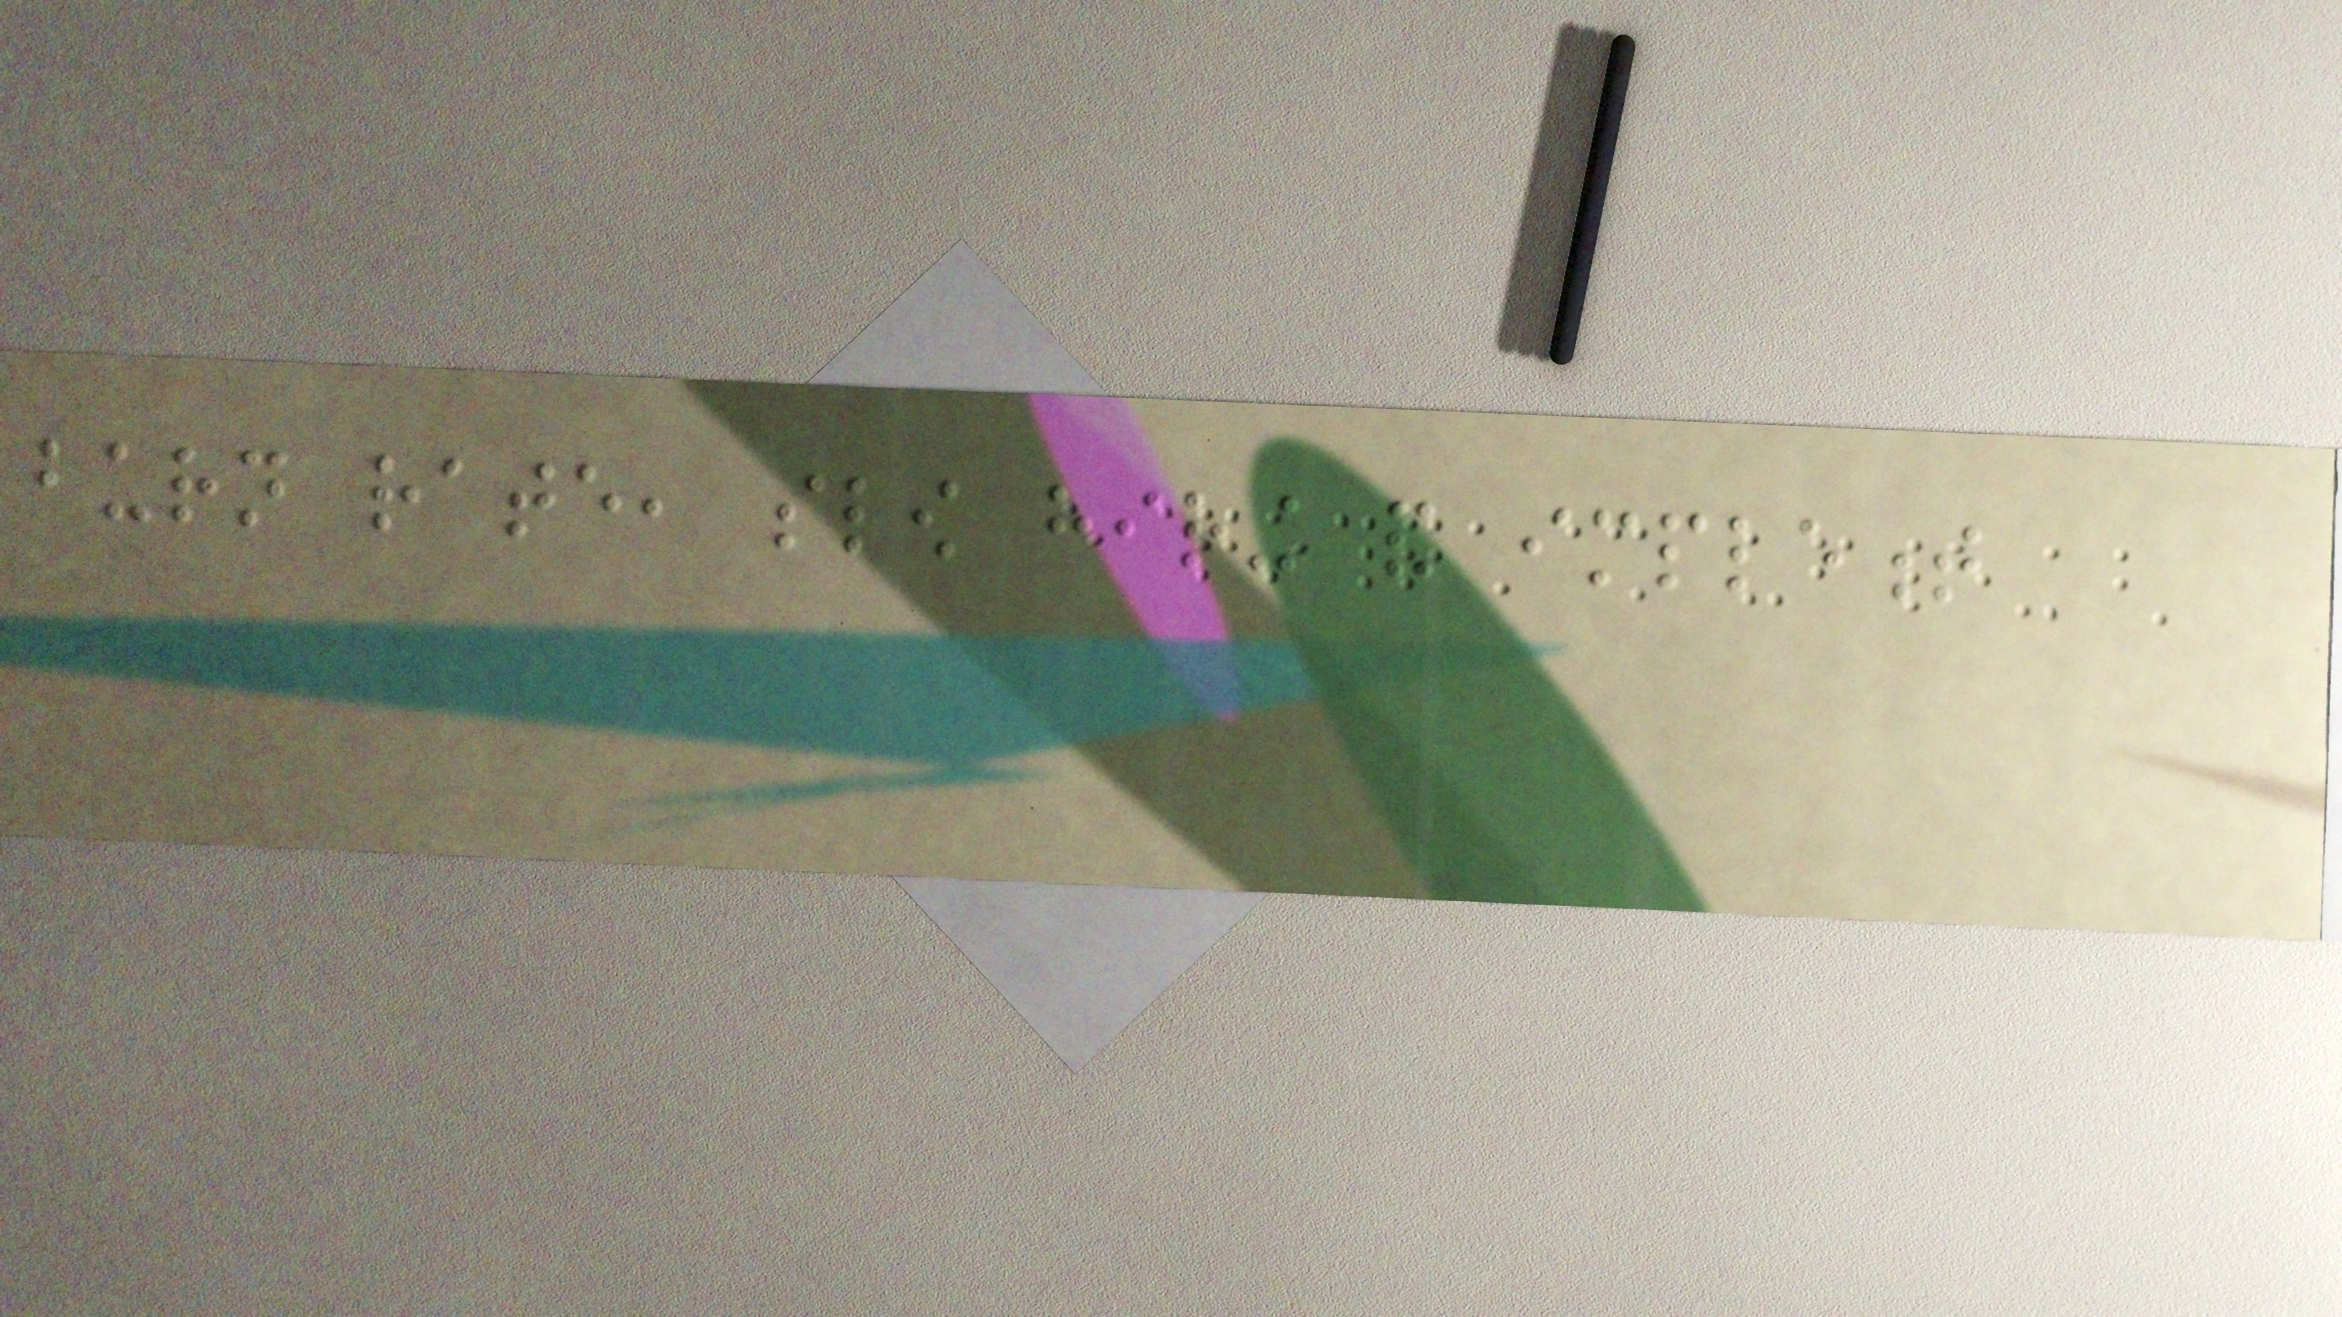burn rate, slow hiring and implement
